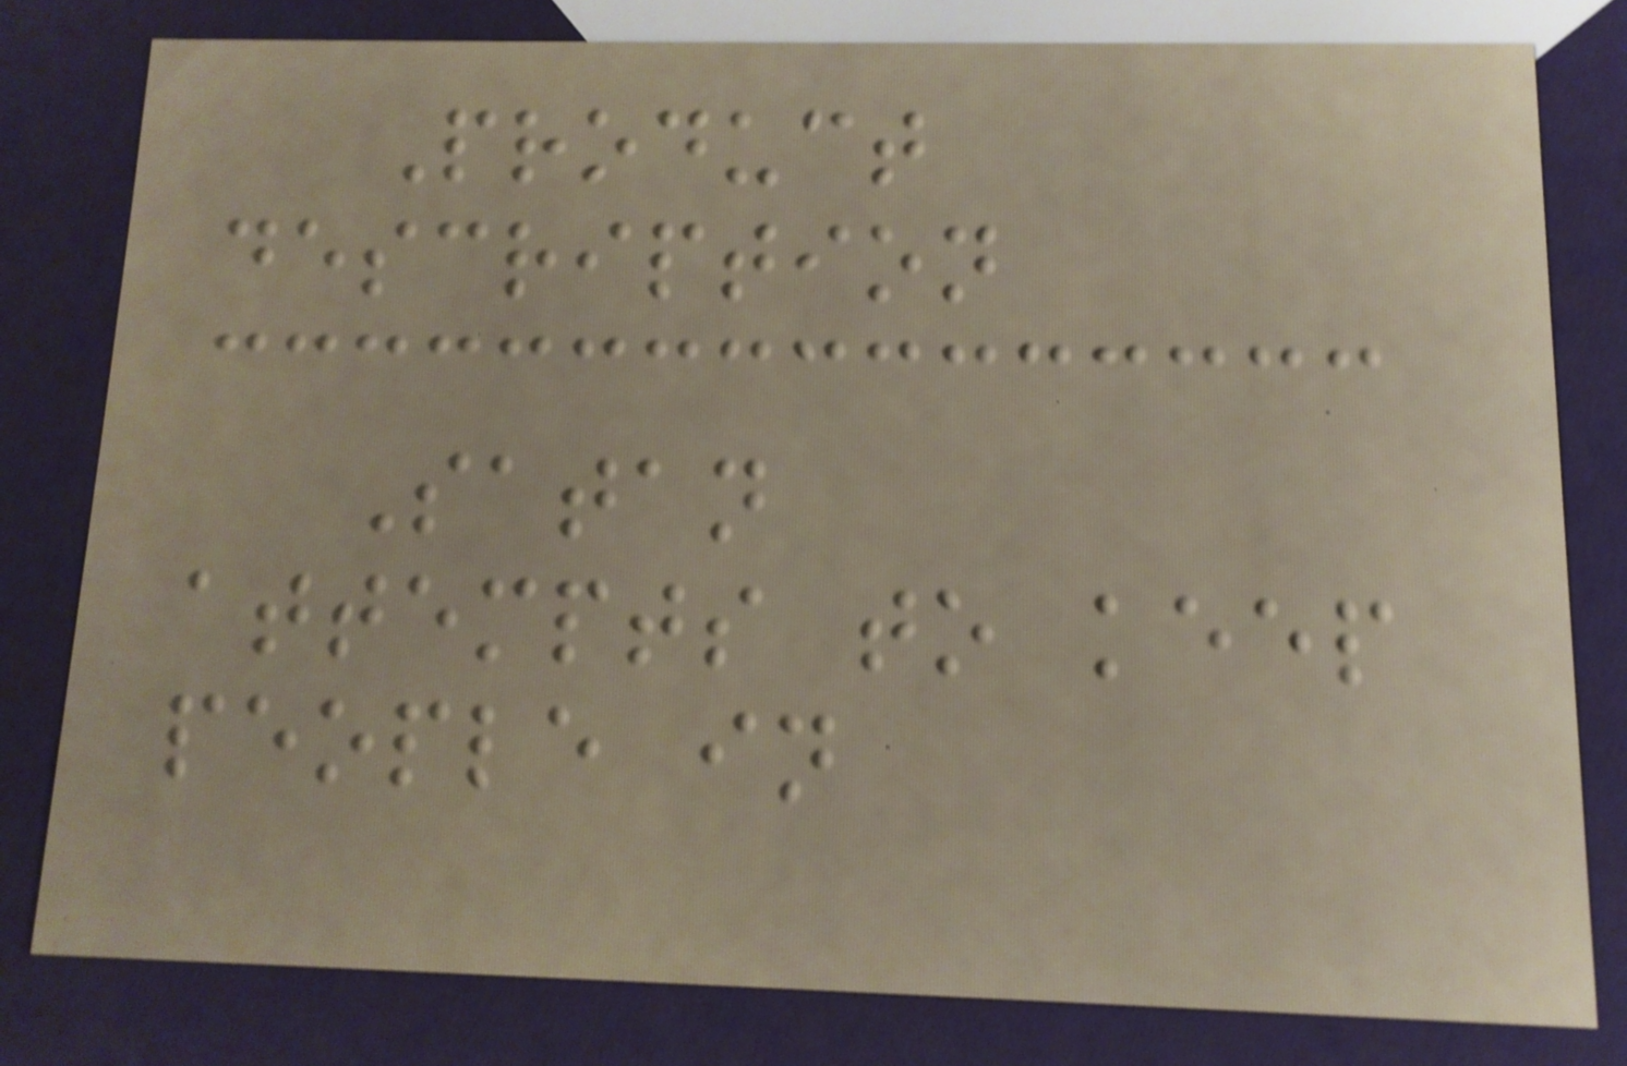Product
description
Satan
attempts to keep
people in
